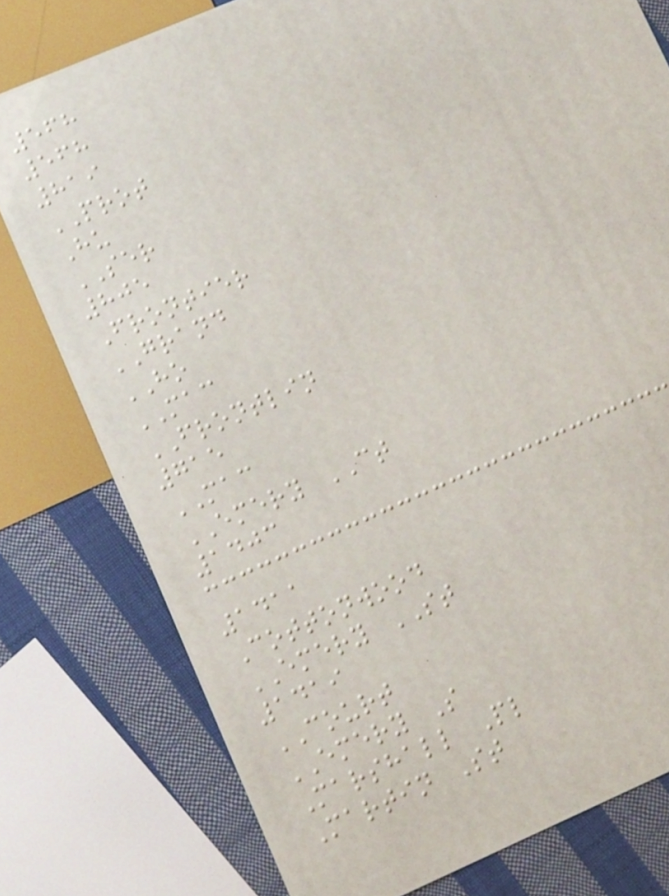568
568
819
PROT
Hu
SER
805
Frontier
GRAND
HO
MAC
FRONTLIN
715
MAC
EMERY CT
1403
1411
Cottonwood
EMERY ST
1419
COURT
EMERY S
Marshall Pl
Martin St
